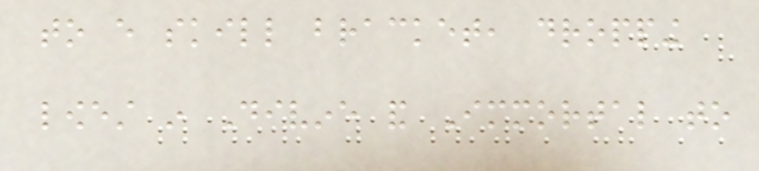to every skill bracket, dropping
lowest in Divine and Immortal to
